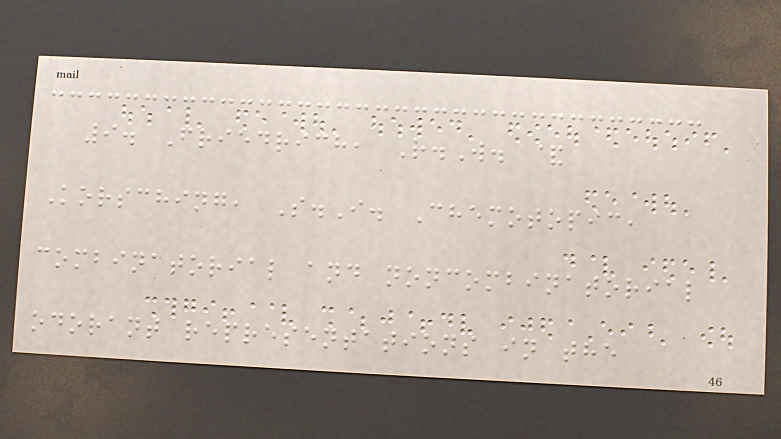9. Friedrich, R.W. &
Korsching, S.I. Chemotopic,
combinatorial and noncombinatorial
odorant representations in the
